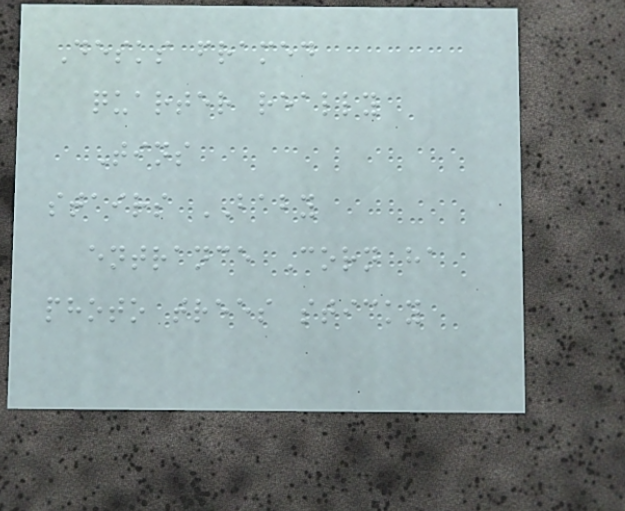Desks framed
quarter really
Tins
stairs BABY
entrance Corn ha
photo trees sticky
